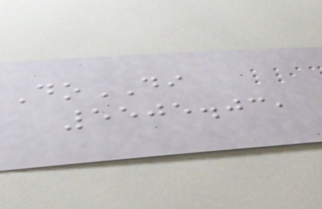DoDI
5505.03,
